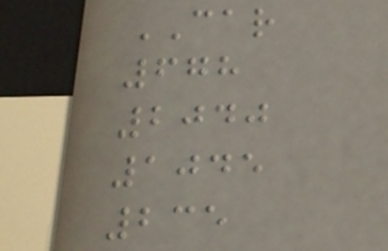CAR
678
2040
1045
235
